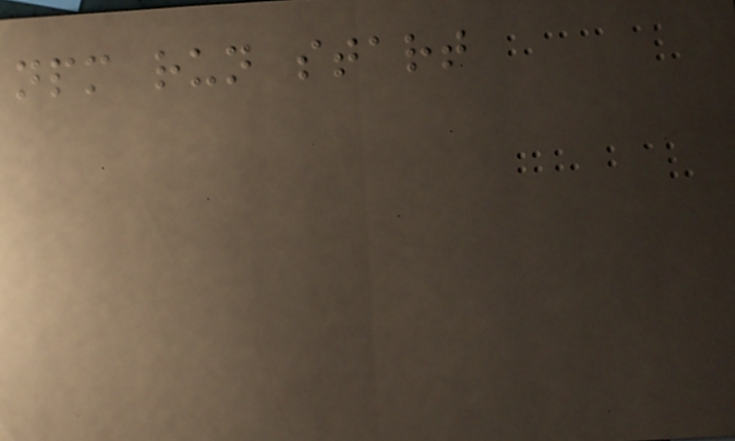npm run start
